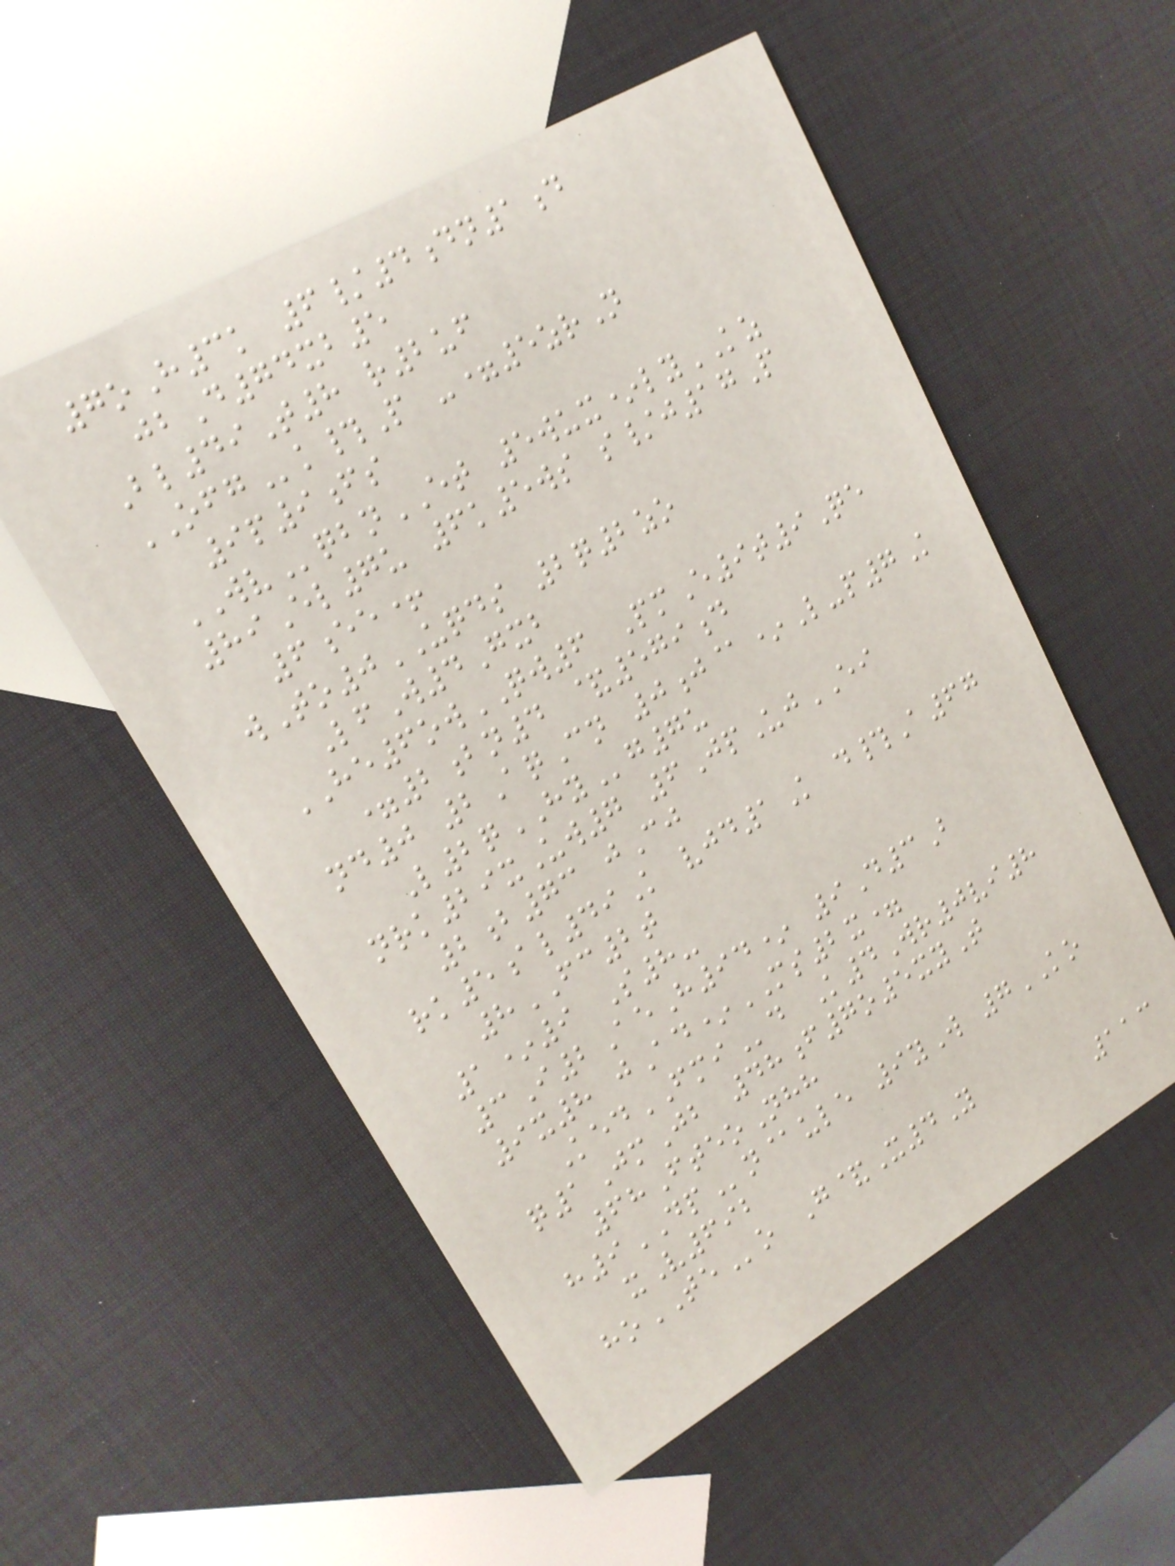7oH3k 6/4dn1d
jbD74xb5
Bl49T8 r2uf
OFGk#P -=5zrN
9p9fs
WVqbnET 5wux*lyKZ
89El7u 6k5ws s/j17P
6ee+
wTo0UQDS 2q2zo
LfW4Gxb
HE6owQW6 PmE9t9Qe
=2bn4 &579d
nd0 2AqCn 0j@*L-p7K
L2qHYg7u
nrk29xUw7 6JpUjEI
2b73 jCj
rk5al49K vjd1K d#A67
8FC2t
1*9 S8-
3I2AeH94* 9D3B
9x8 jAd*MS2x=
KedFMId K4Wr0vi8
q1JmJb 48f7o5xyT
68FteoNhh
h9DPn@ule 9yW 7KO
xV692
hoTEo G&X4Y
113
